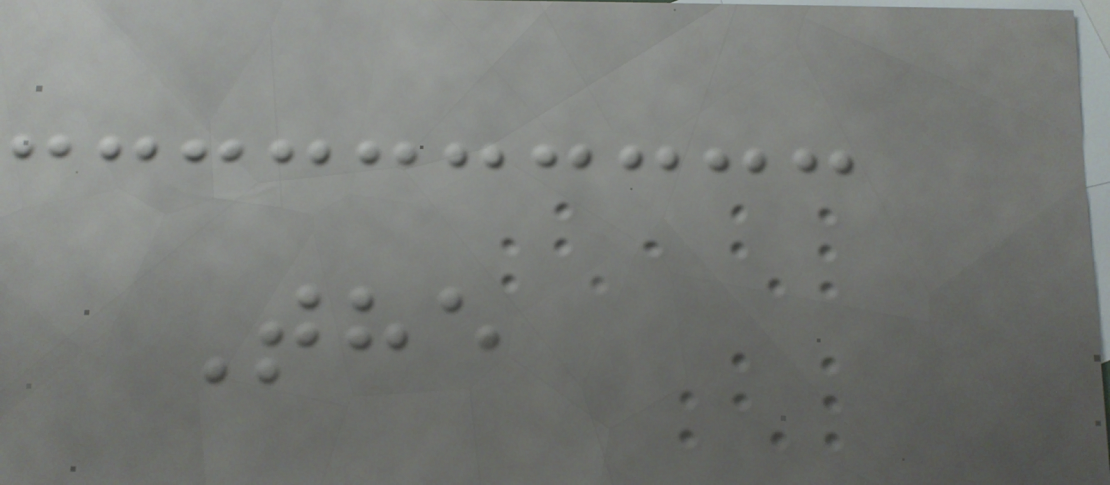The
